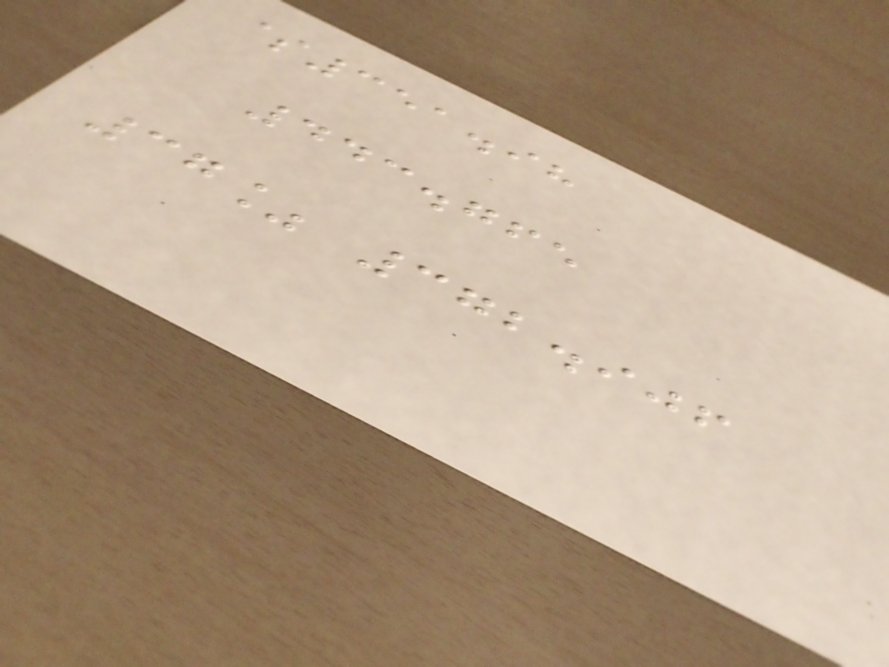$351.98
443.765
37% 372.906
